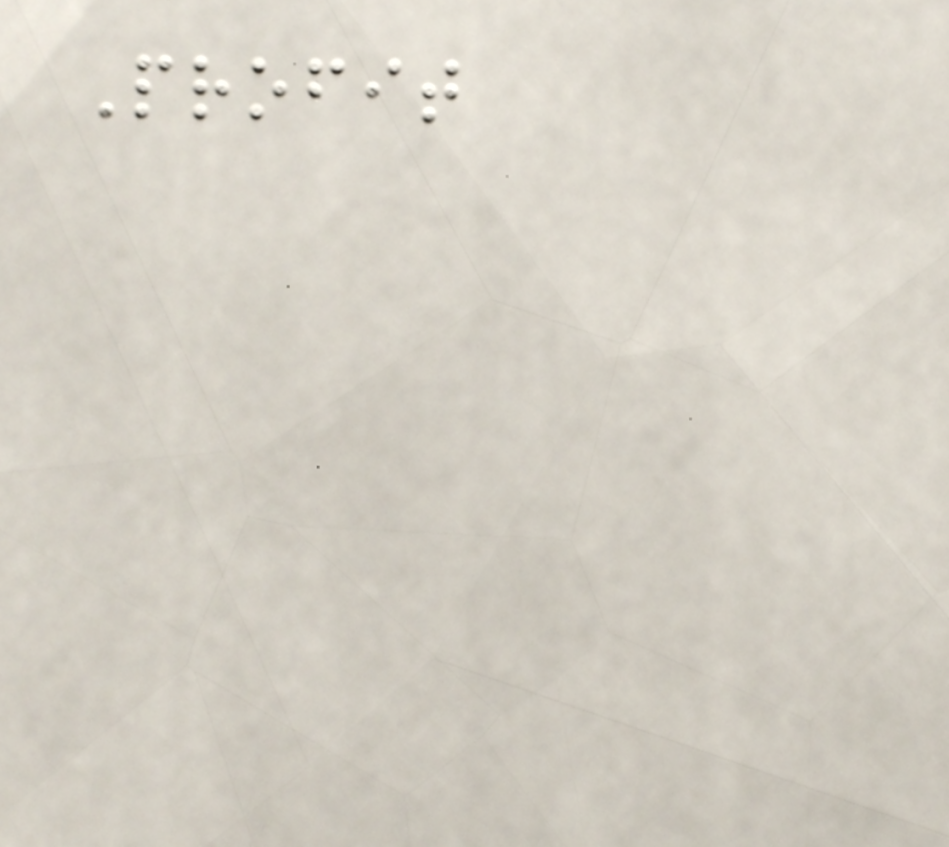Profit
